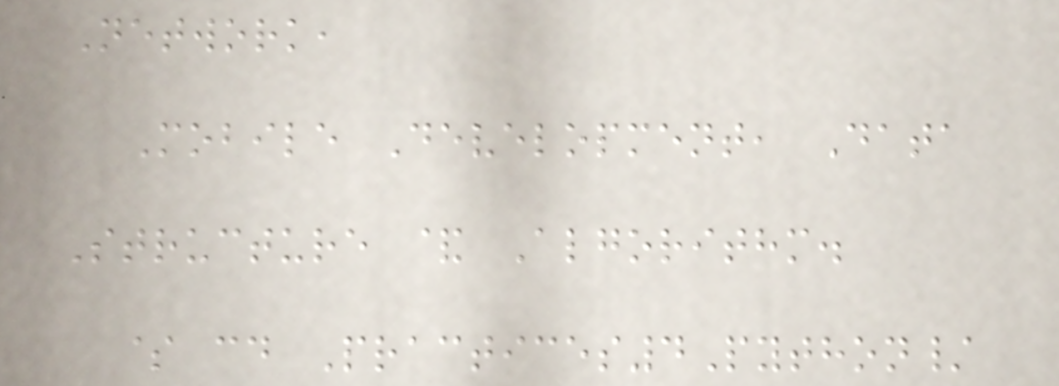Network,
Mobile Development, Data
Structure & Algorithm.
$ cd Practices4Python/
